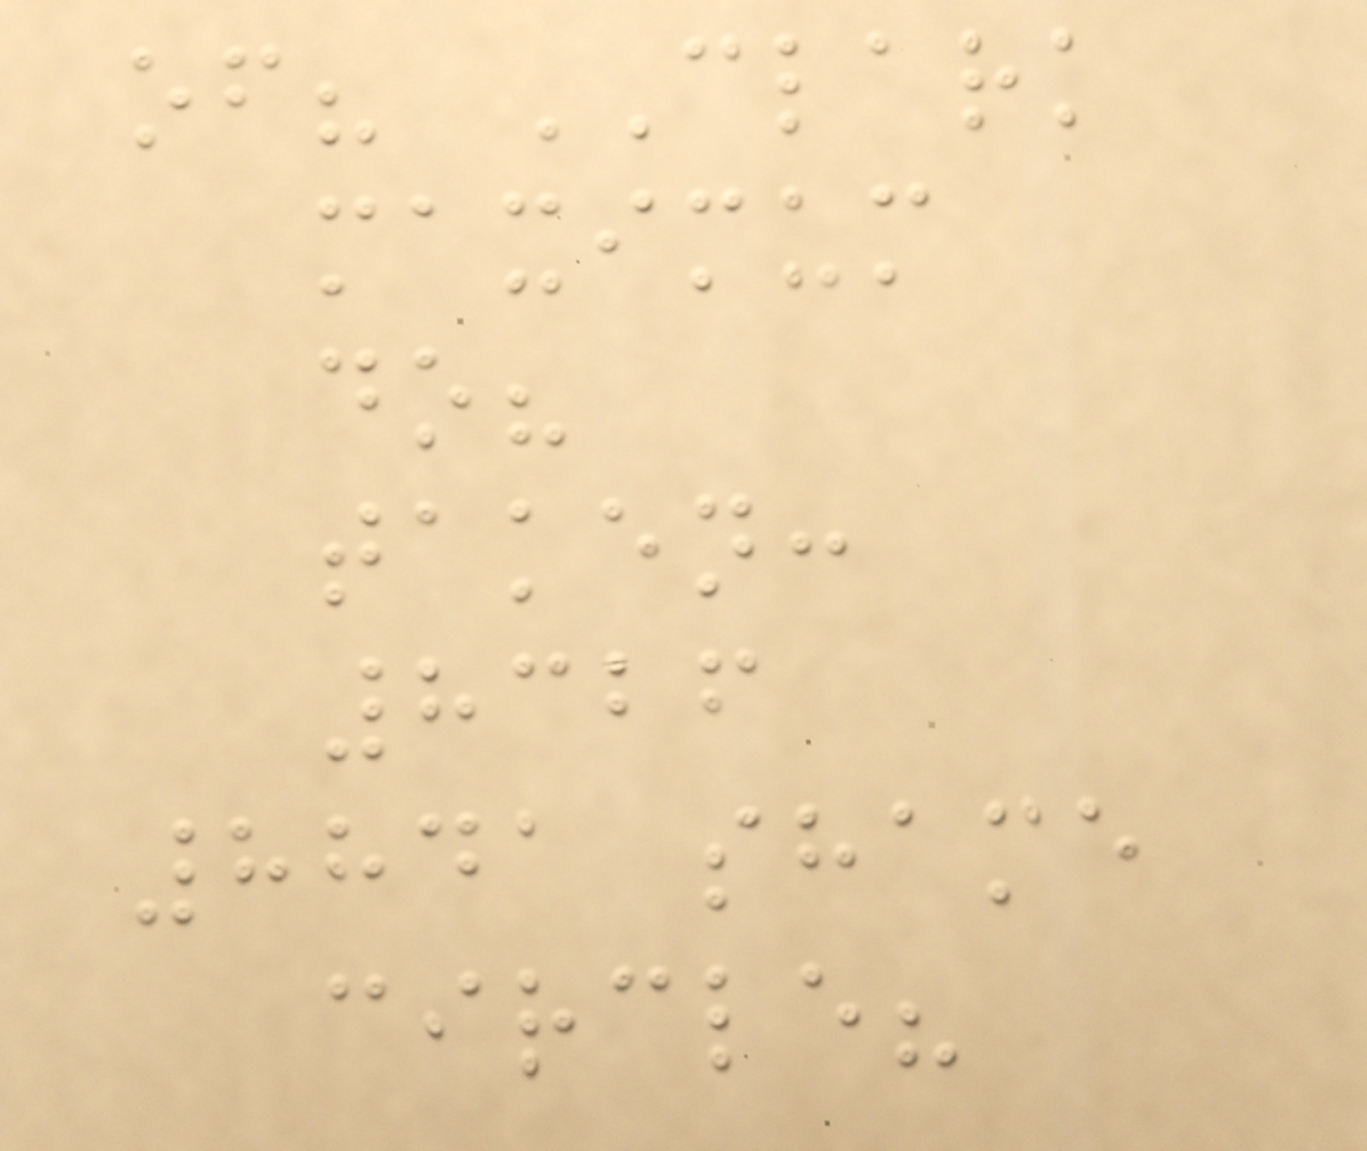of? CLARK
maximum
do?
taken:
8326
8841 shame
circle?
